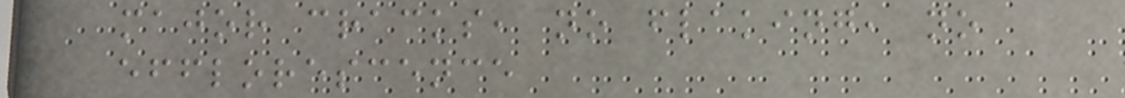major cracks, no flaking, no
efflorescence
